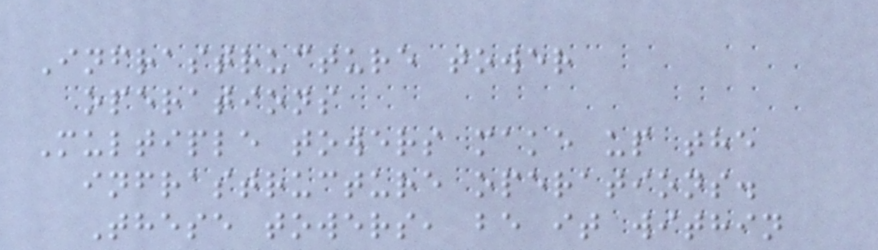Infrastructure tower
operations
Multiple towers make up the
infrastructure operations.
These towers, be it within
